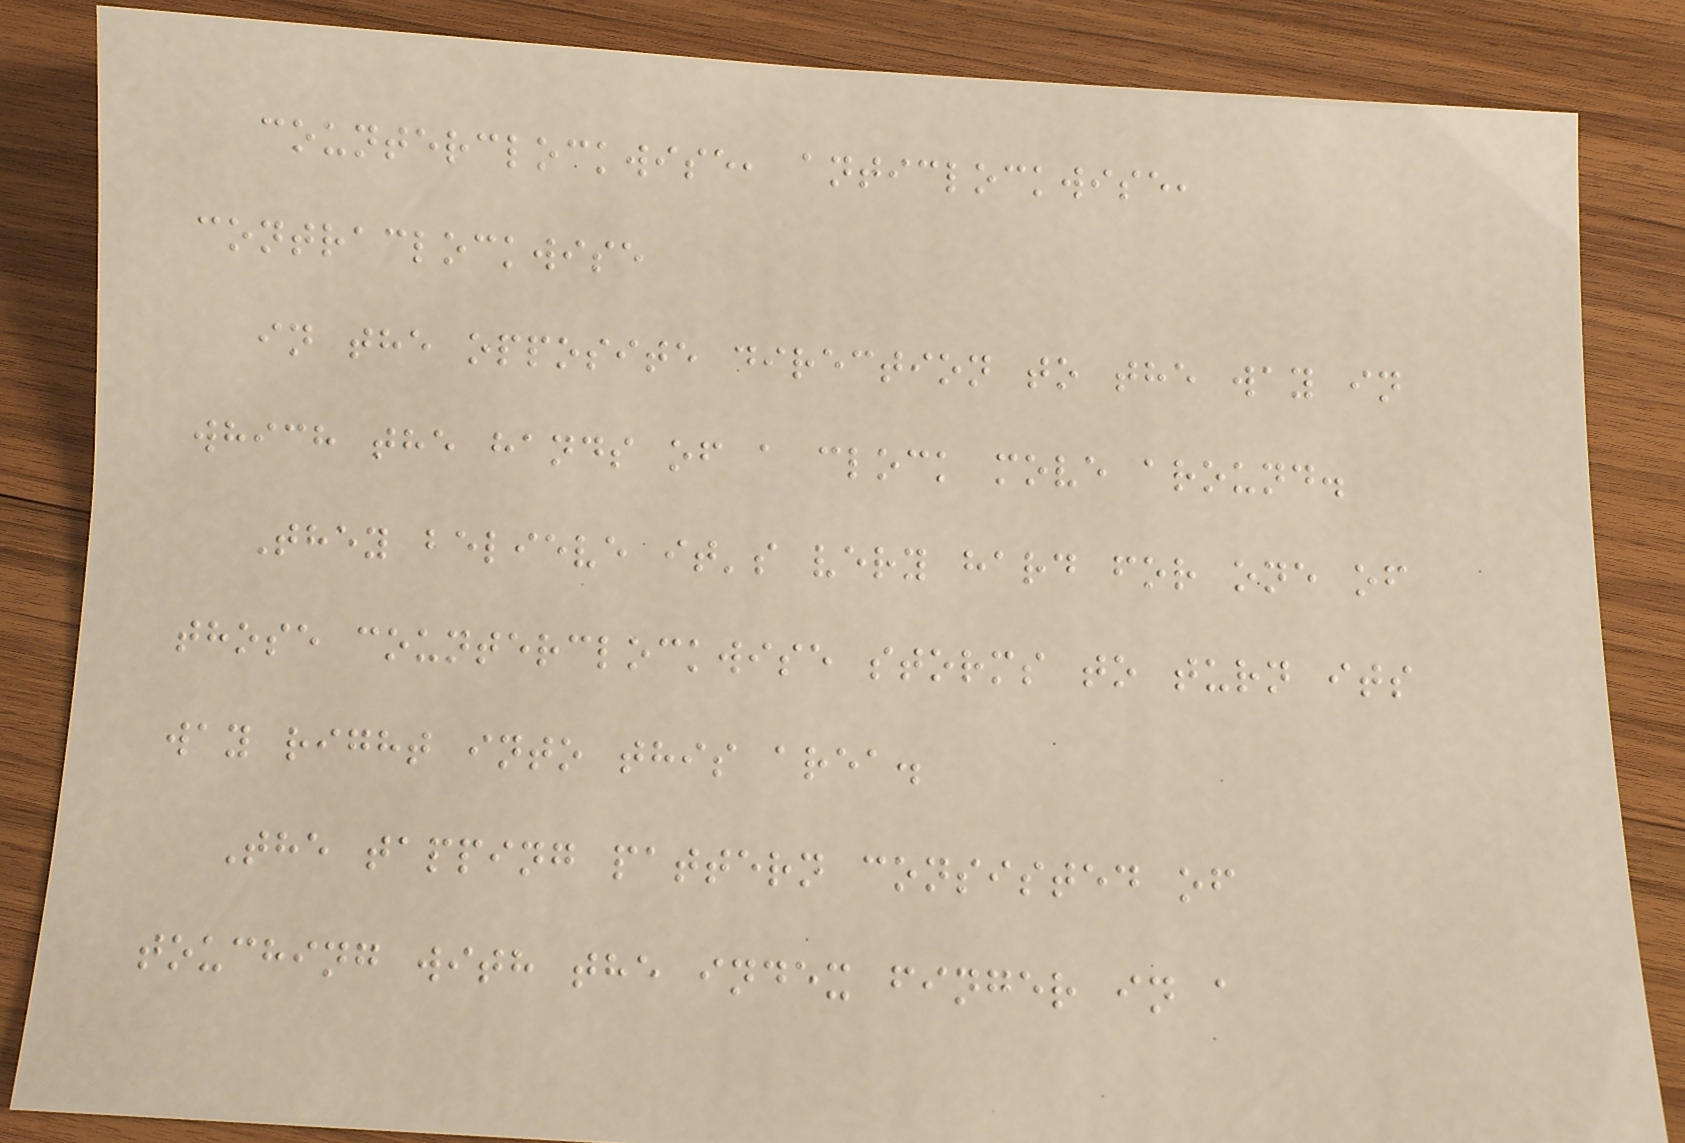counterclockwise, anticlockwise,
contraclockwise
in the opposite direction to the way in
which the hands of a clock move around.
They believe it's very hard for one of
those counterclockwise storms to turn its
way right into this area.
The tapping pattern consisted of
touching with the index finger in a
